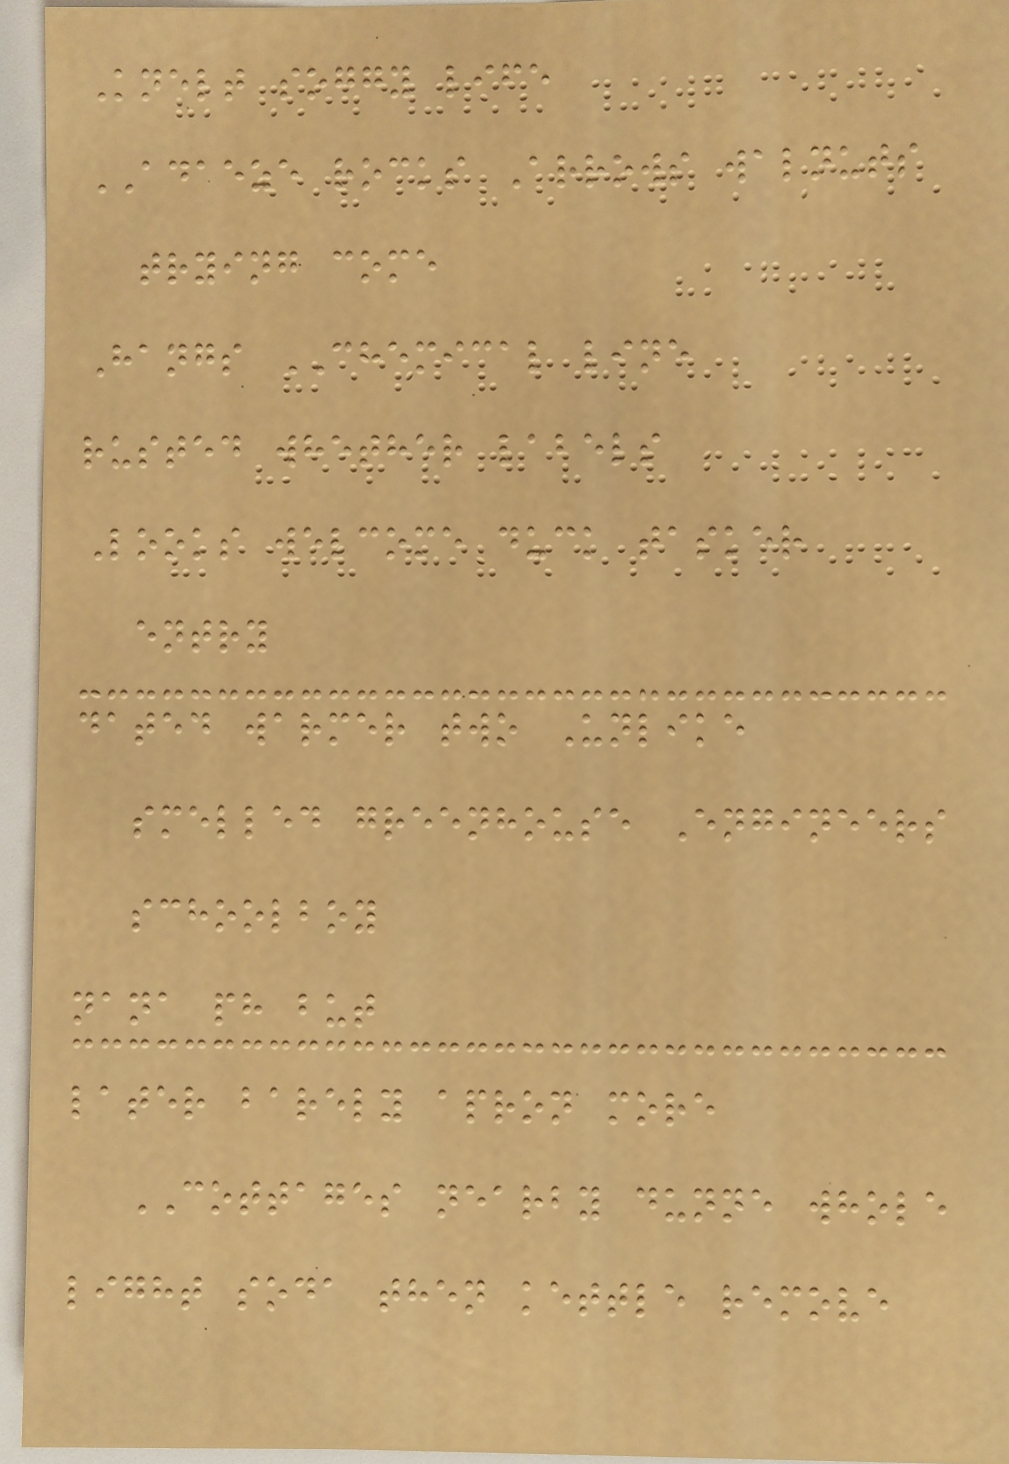Knelt soggy life
ADAEZE rocks Arrows walnuts
trying come
Hangs CHEMICAL line
rusted whether labels
Looks welcome duck tasker
entry
dated warmer two Unlike
smelled greenhouse Engineers
schoolboy
nana ph but
later barely apron more
COTTAGES nearby dunne whole
light soda then kettle remove
